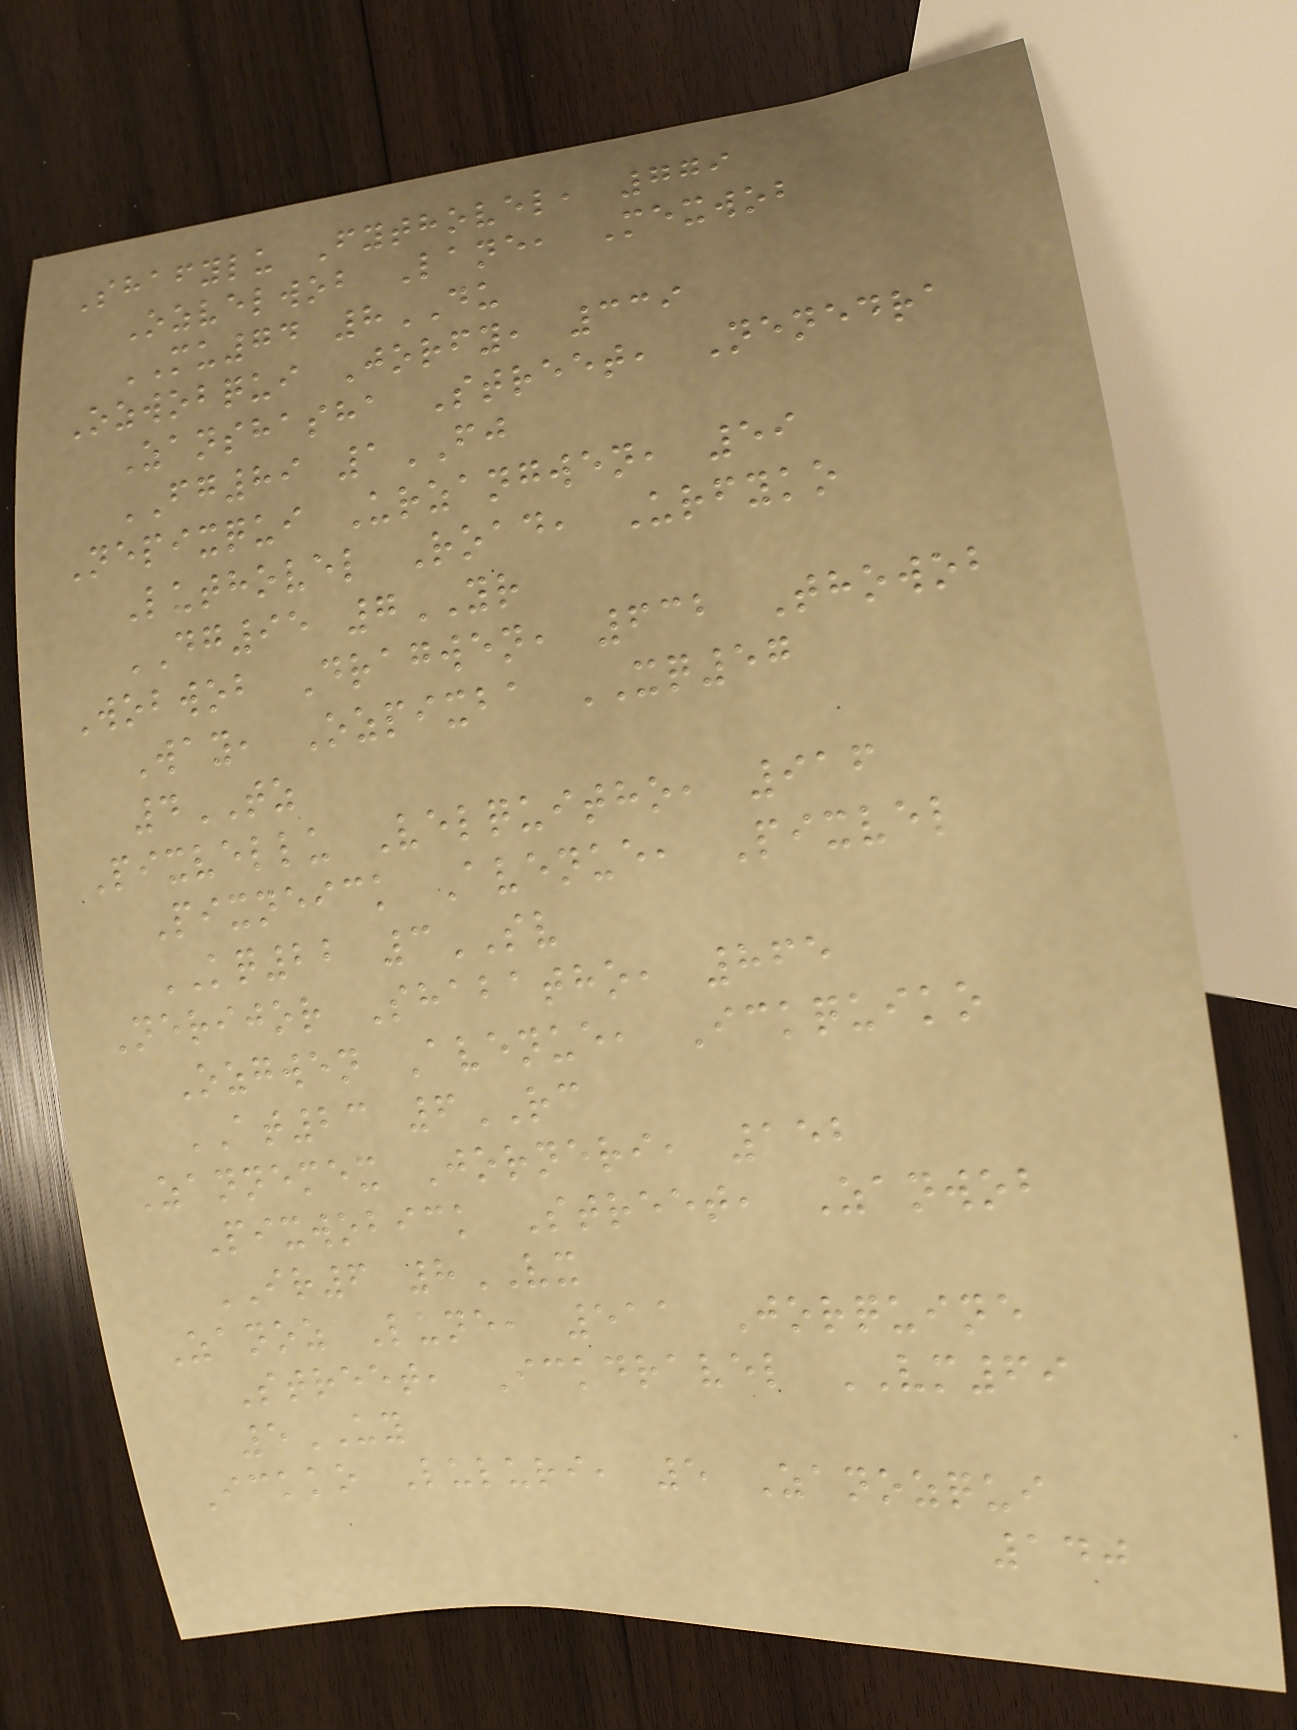Shafylu Fythovel, 779
Ozvelwob Lane, Mexwob
MU74 8DU
Ozwobqui Jorfy, 339
Zanshasha Street, Nenedra
FG89 1FJ
Nepixqui Urzangwen, 59
Luthovel Road, Urfyko
DG95 7YR
Wobwob Dragwen, 632 Thowob
Way, Ozpixba XQ57
4TZ
Pixvellu Velquitho, 916
Pixneick Avenue, Pixvel
KQ22 3SV
Nerijor Shabatho, 865
Ozgwen Avenue, Ickquiko
AT23 6RC
Zannemex Jorneri, 152
Pixwobick Street, Zanwob
IR6 8VX
Zanoz Lune, 511 Jorquine
Street, Ickdravel VM69
5UY
Ickko Luluri, 5 Zanozqui
140
